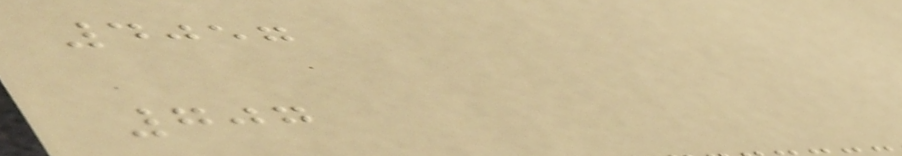4057
707
